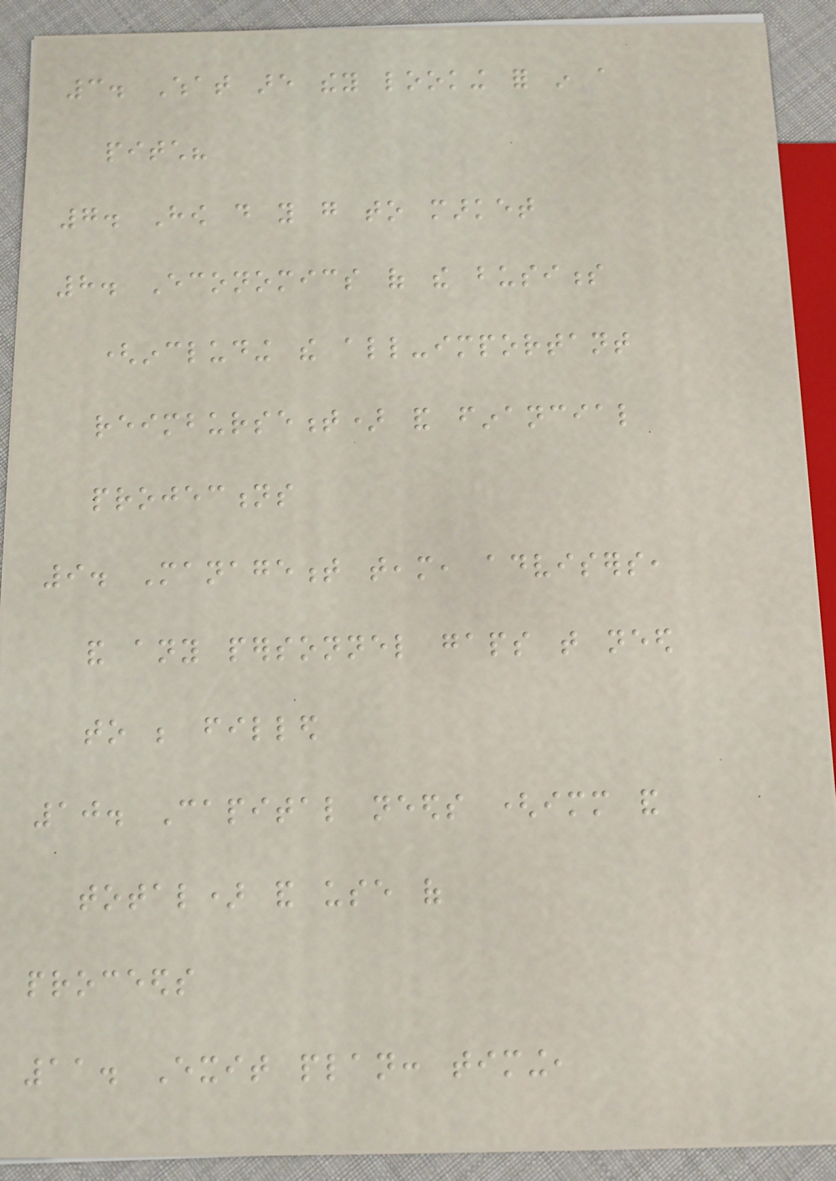3. What are they looking for in a
pitch?
7. How do you go to market
8. Economics of the business
(including the all-important
reimbursement) and financial
projections
9. Management team, advisers,
and any personnel gaps that need
to be filled
10. Capital needs (immediate and
total) and use of
proceeds
11. Exit plan: timing,
